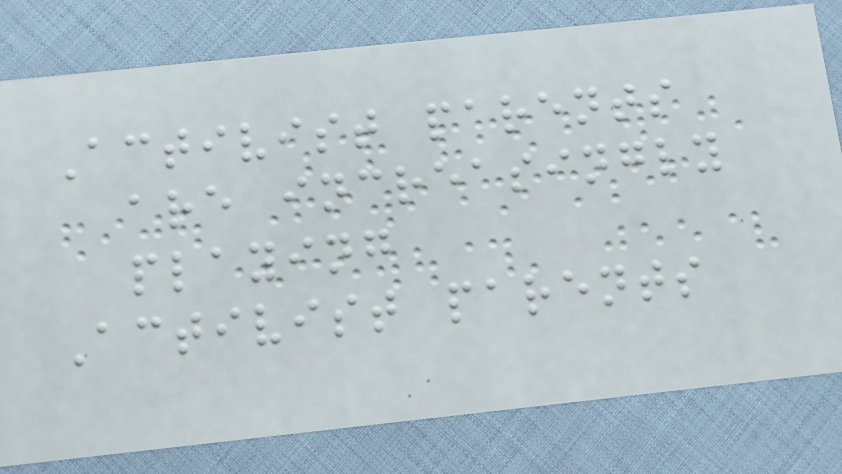Activist parents
are increasingly
playing
Activist parents
